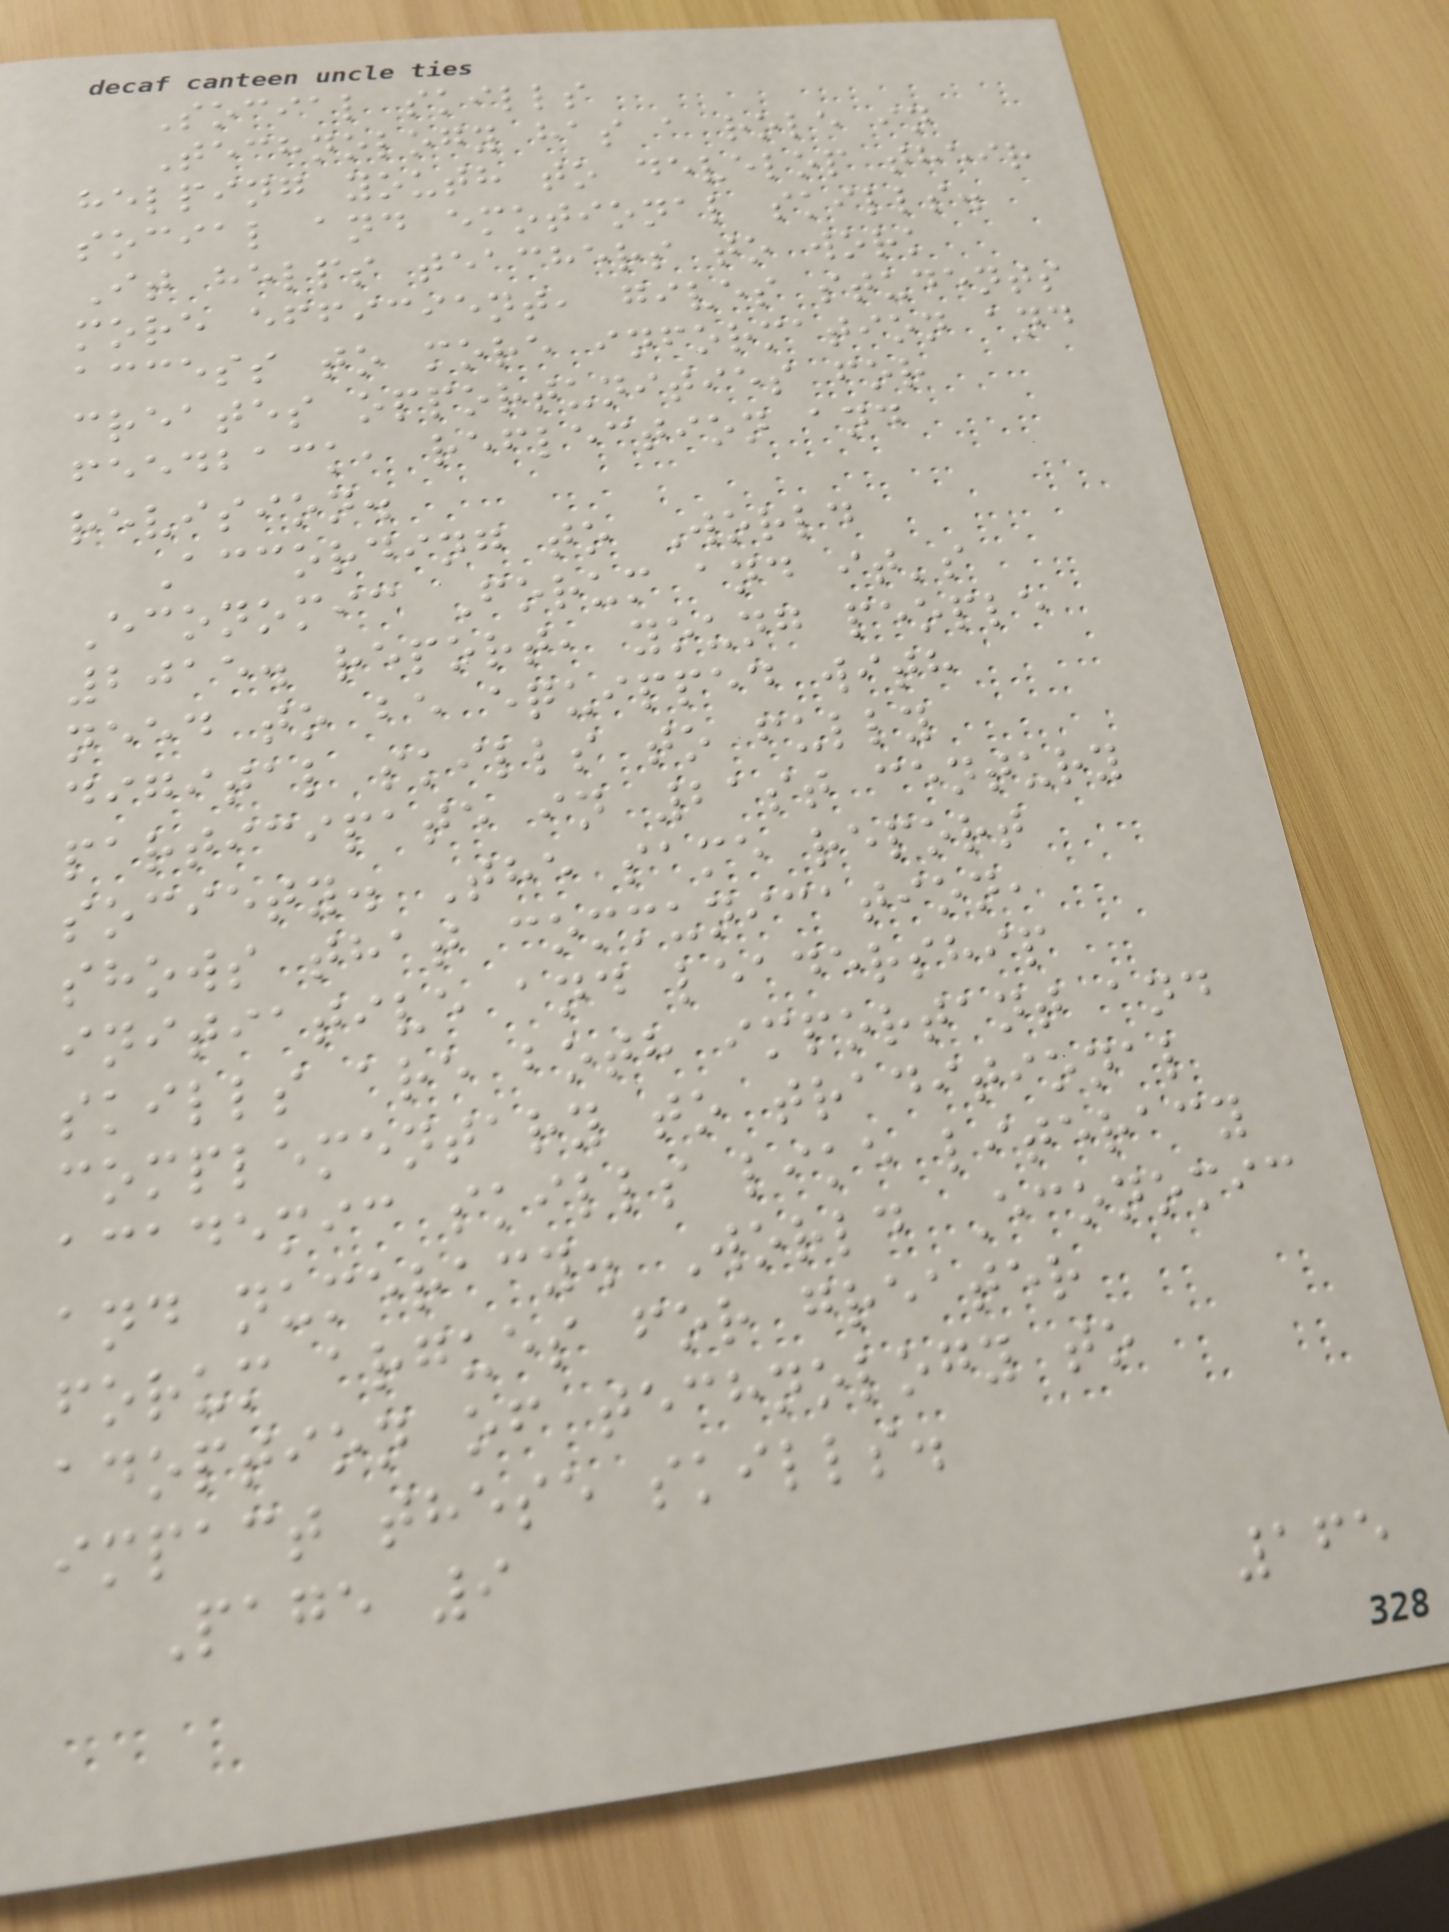Social skills
Technology has a role in
helping youth to develop their
social and emotional skills.
It helps teachers to work
more efficient, gives students
access to more information and
creates opportunities for
feedback, reflection and
revision.
According to World
Economic Forum and it's
2015. report, young people
need to be equipped with
digital skills to fully
participate in 21st century
society. The same report
shows that communication,
initiative and leadership
skills are both important and
complementary to traditional
academic skills like literacy
and numeracy. World Economic
forum argues for greater
adoption of technology to
impact these skills.
Page 9
165
